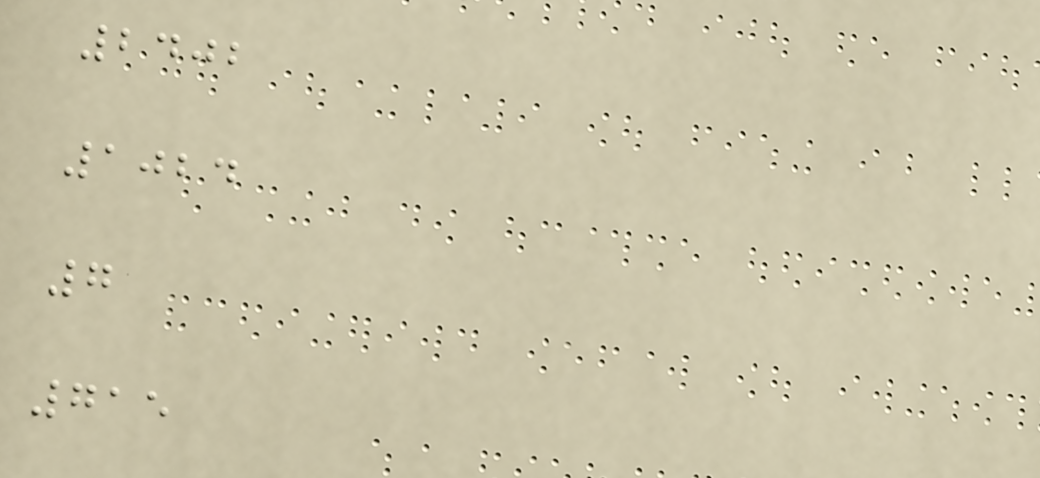2402
1024
7
715
